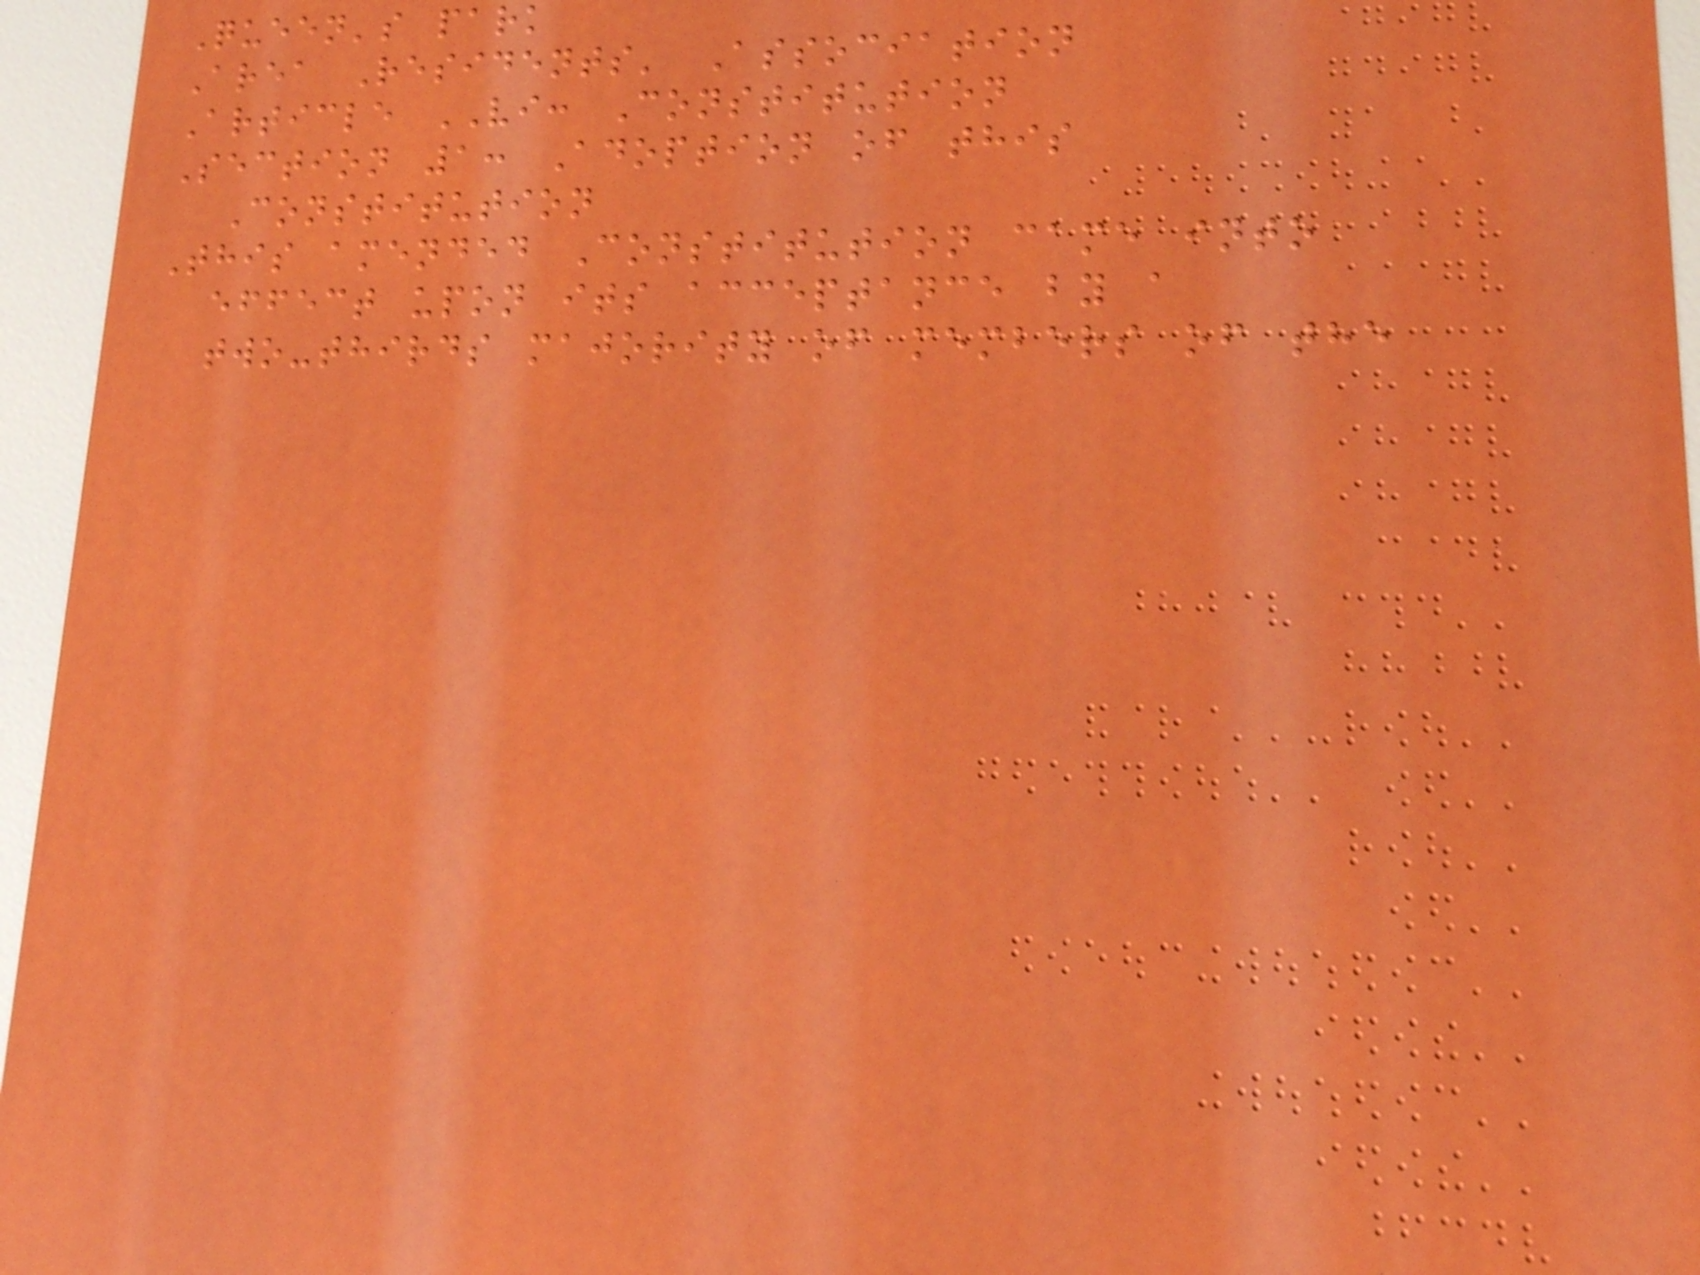Queen's park
Area Residents' Association
Article VI: Constitution
Section 1: Adoption of this
Constitution
This amended Constitution came into
effect upon its acceptance by a
two-thirds majority of members of the
